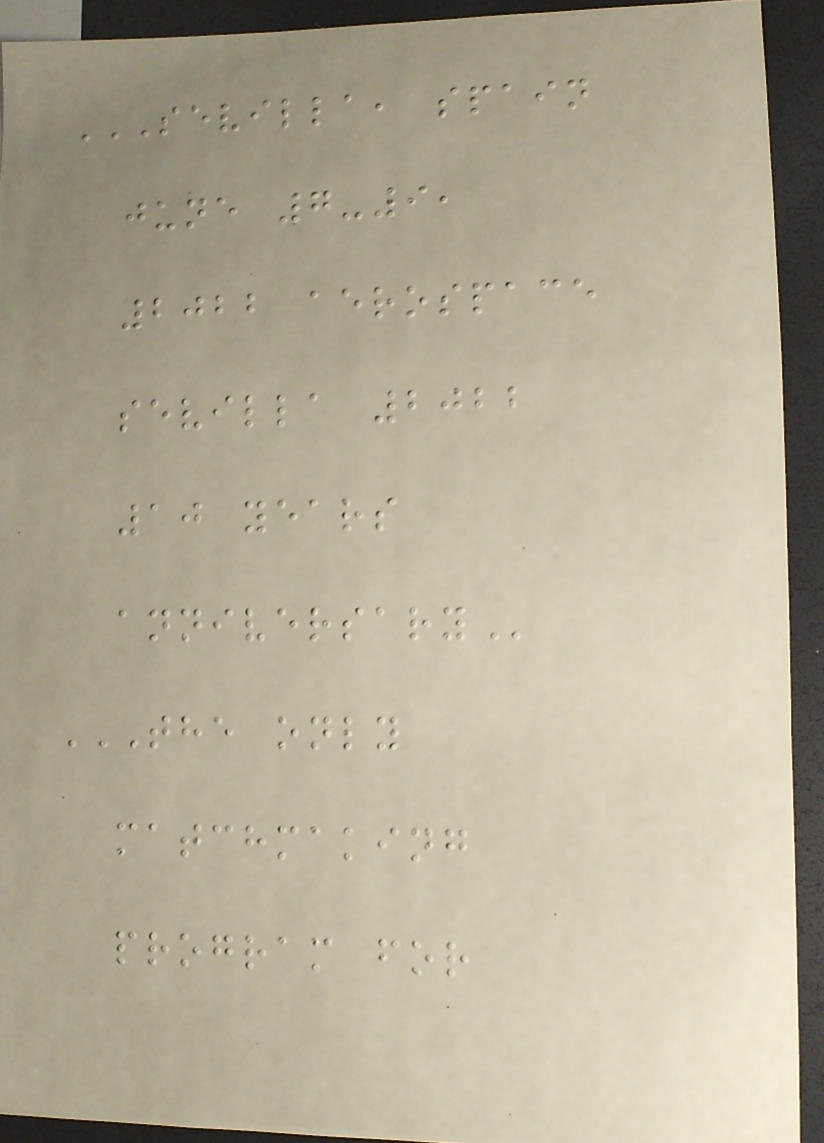SEVILLA, SPAIN
JUNE 7-9,
2022 AEROSPACE
SEVILLA 2022
10 YEARS
ANNIVERSARY
THE ONLY
MATCHMAKING
PROGRAM FOR
